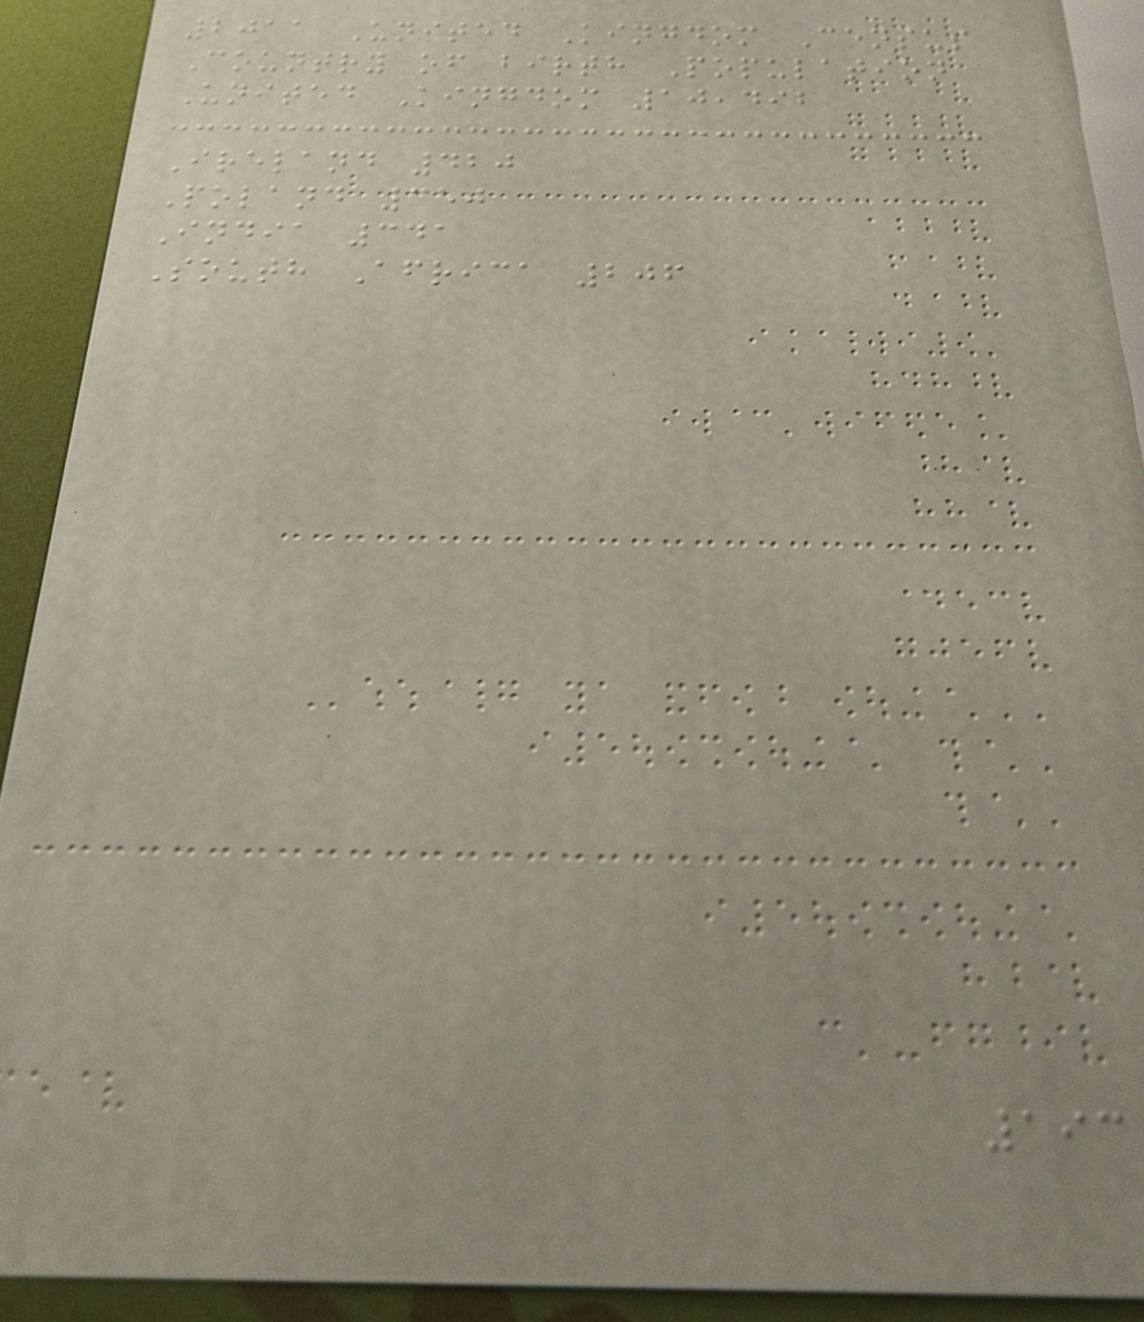2011 United Kingdom Census
Country of birth Population
United Kingdom 10,492
Ireland 420
Poland 350
India 341
South Africa 206
193
